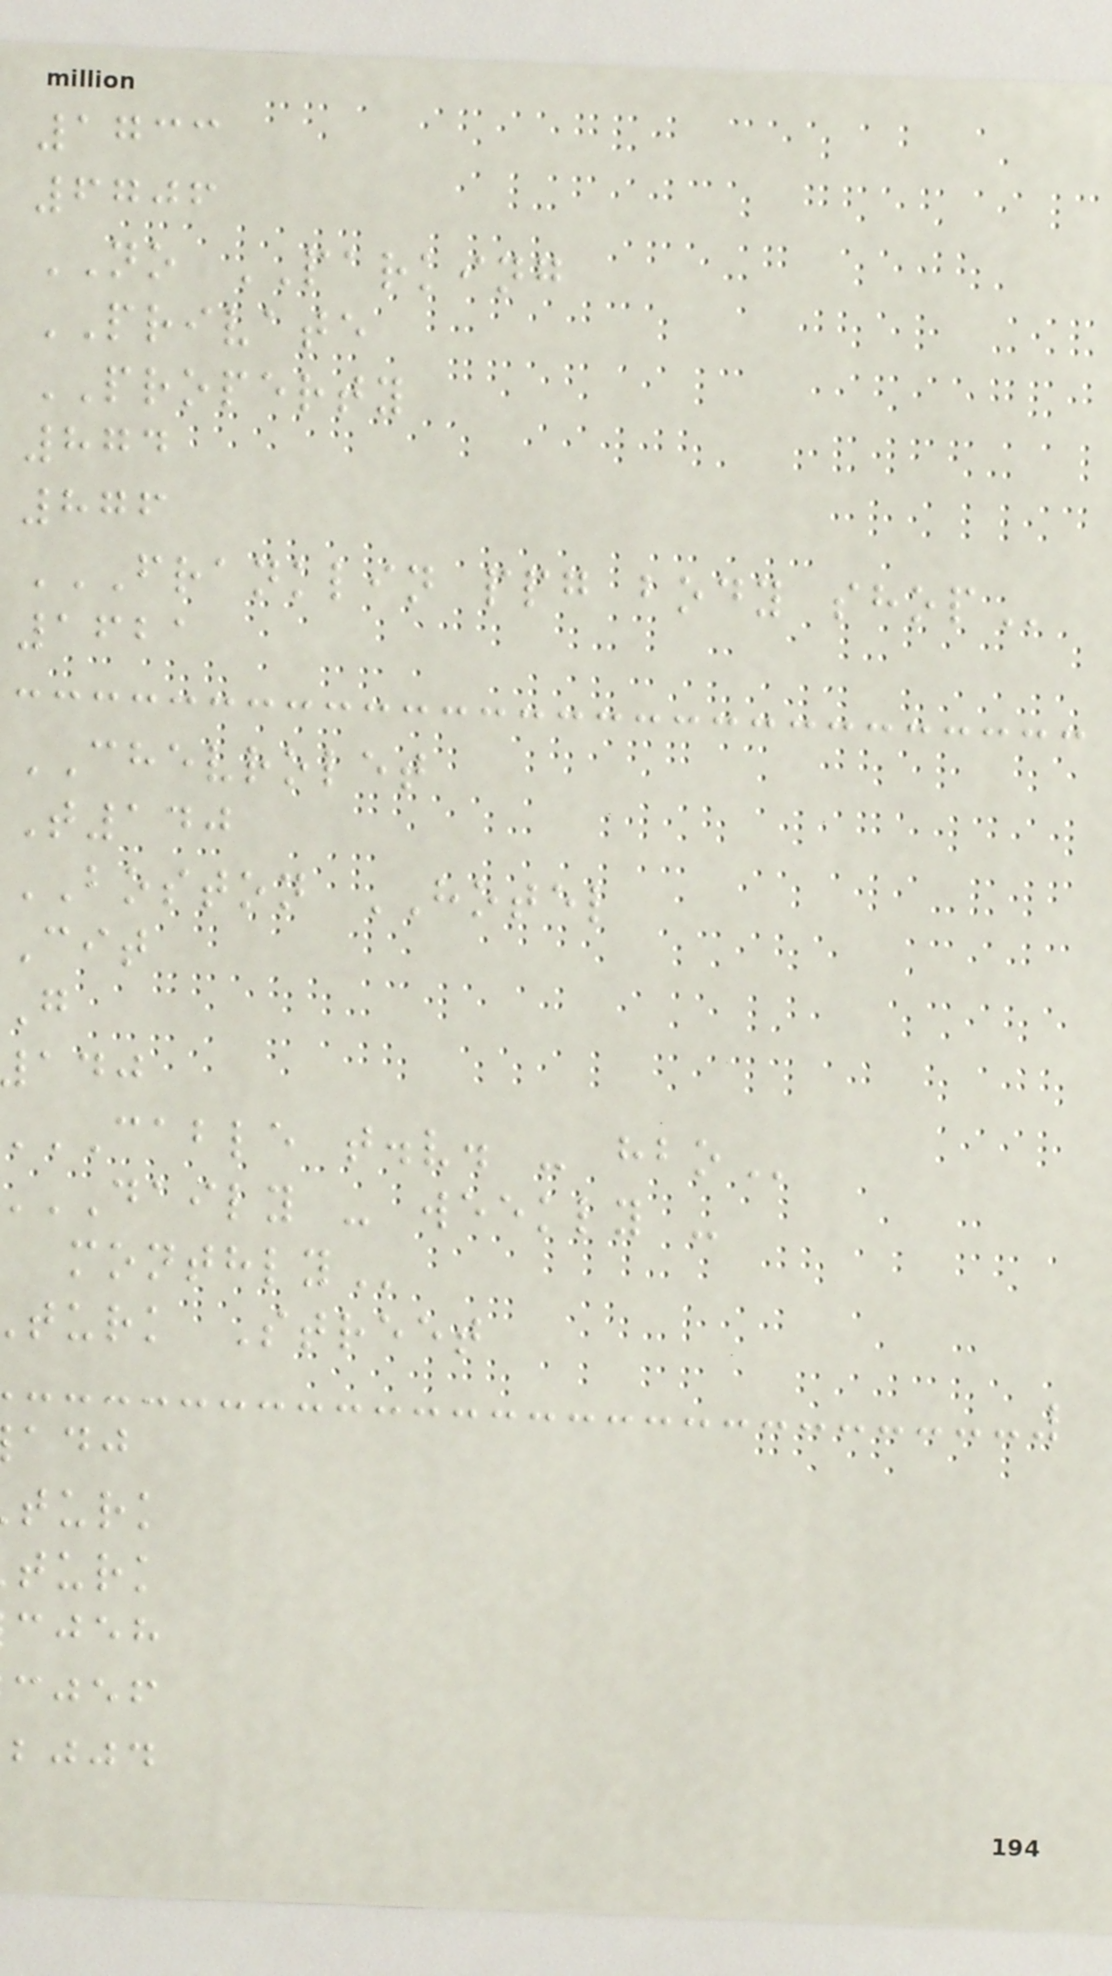1733
6706
NO PARKING
PRIVATE
PROPERTY
874
876
FRANKLIN PPG BODY SHOP
1621
CHEVROLET
T140
BOSTON HOTEL
Cit
G
CABLE t.v. -
DAILY - weekly -
turk Street
turk
turk
cjeh
cjef
bjjd
